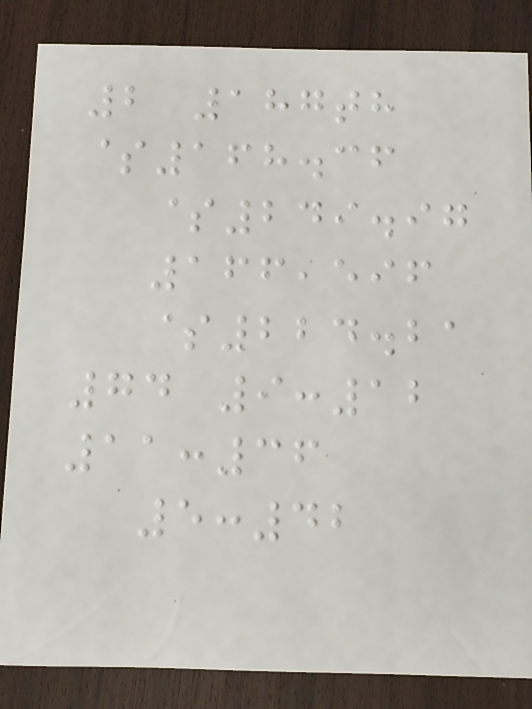2 187th
$168.36
$249.97
166,596
$224.21
74 9:12
11:36
5:42
